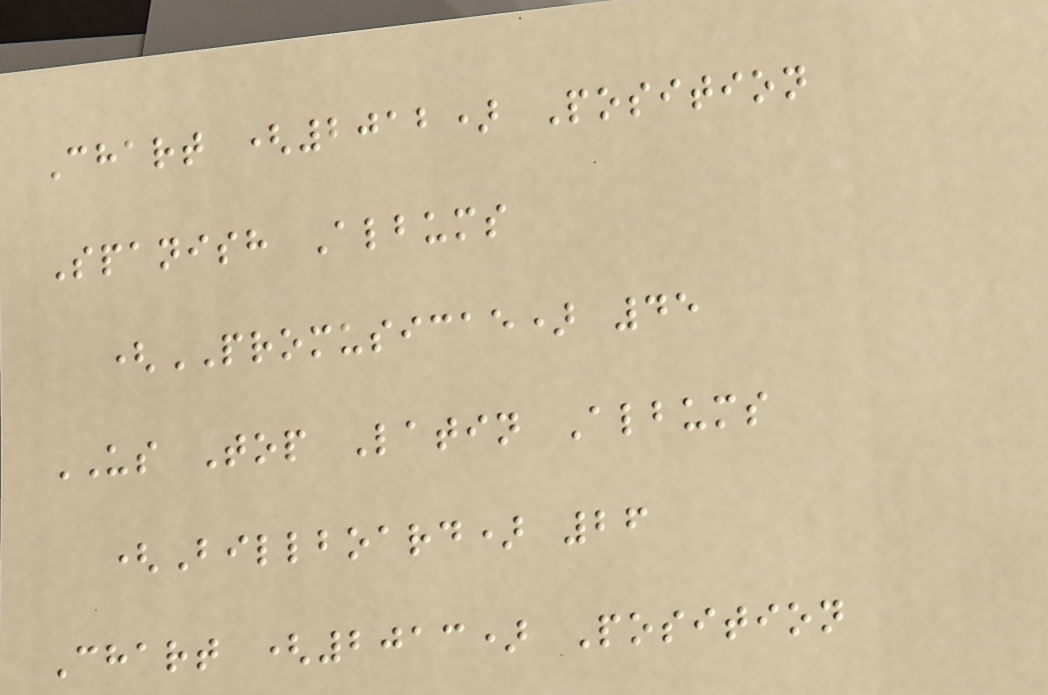Chart (2012) Position
Spanish Albums
(PROMUSICAE) 45
US Top Latin Albums
(Billboard) 26
Chart (2013) Position
